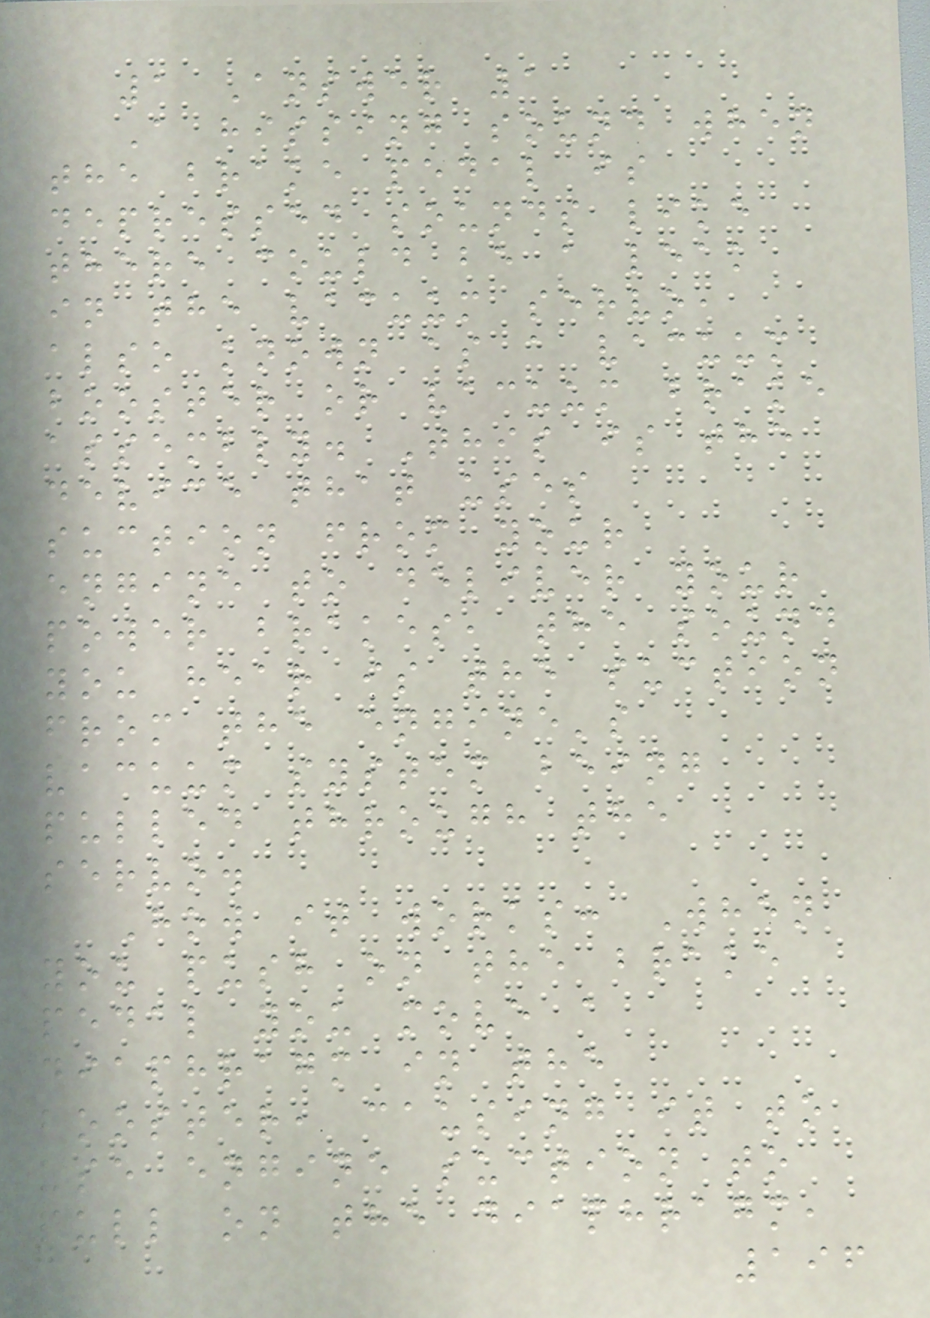1 Answer 1
A hissing sound when
the brake pedal is
depressed sounds like
there could be a leak
in the vacuum servo,
also known as a vacuum
booster or vacuum brake
assembly. This is the
device that uses
suction from your
engine to deliver your
power brakes, the sound
you hear is the suction
from the engine's
vacuum system being
pulled through the
servo.
How it works: When
you push on the brake
pedal you move a
diaphragm in the
booster, causing it to
use engine suction to
pull on the diaphragm,
196
